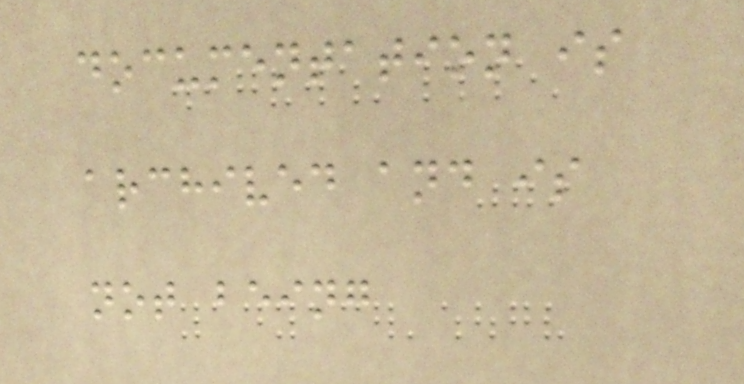documentation is
archived and is
not being
